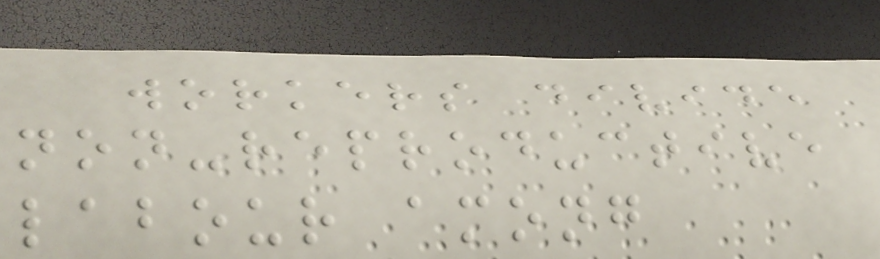workers divide
non-reproductive
labour among
